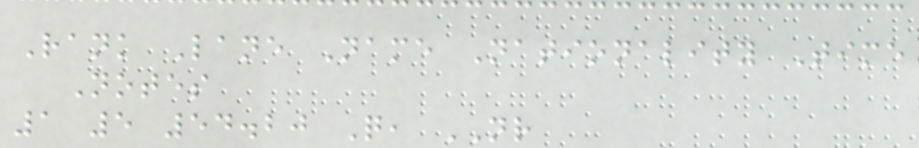Rank Lane Name Nationality Time
Notes
1 5 54.20 Q, NR
